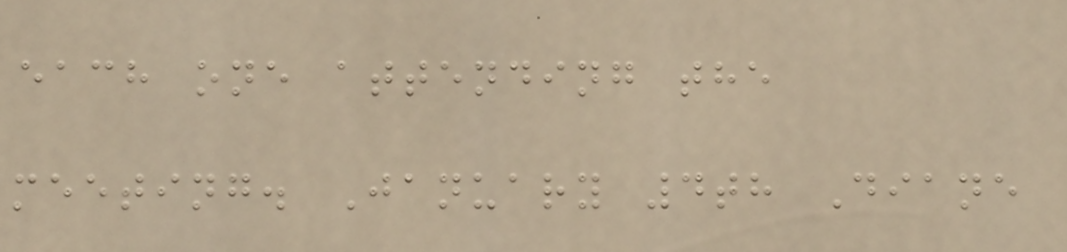each one attending the
meeting. January 4th Diane
